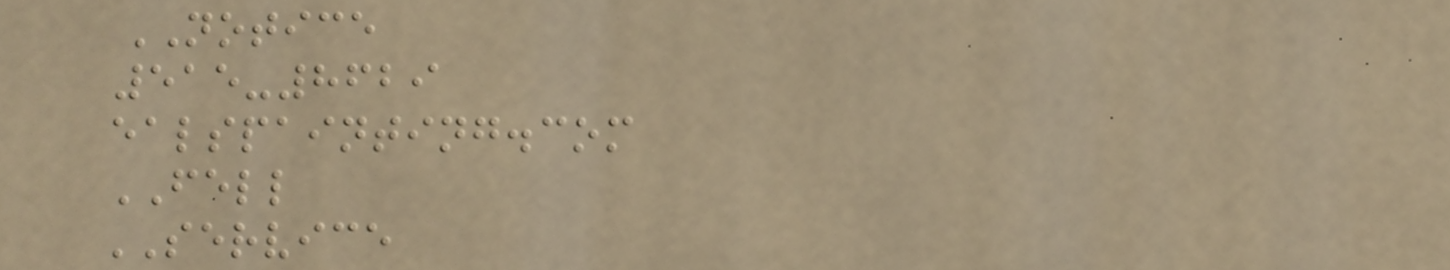NOTICE
515-8629
ealspainting.com
FELL
SERVICE
